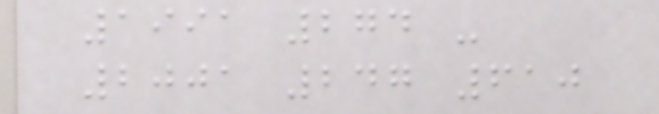1991 274 -
2001 247 610
